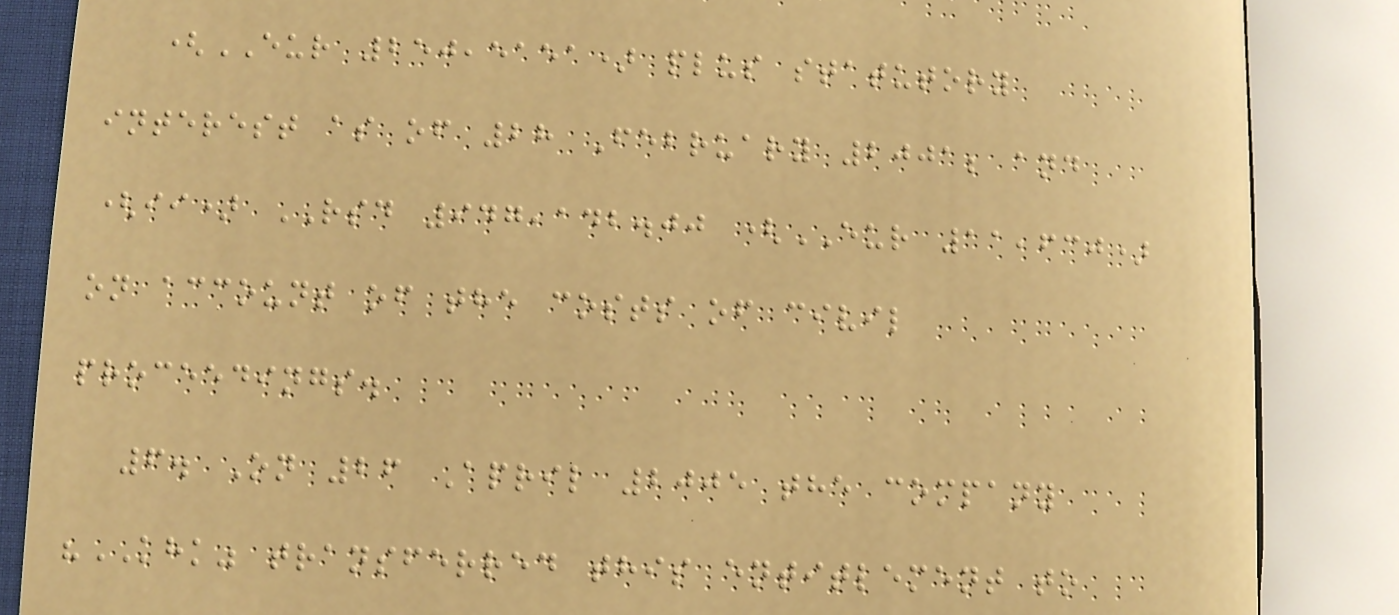(EUR 250,5151) plus statutory
interest as of 28 February 2001; and
(ii) RSD 947,142.00 (EUR 11,630)
on account of the costs of civil
proceedings.
6. On 26 April 2005 the company
"KHK" transferred this entitlement to
